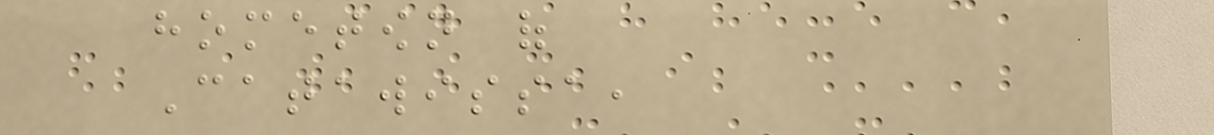hometown of
Catawissa,
